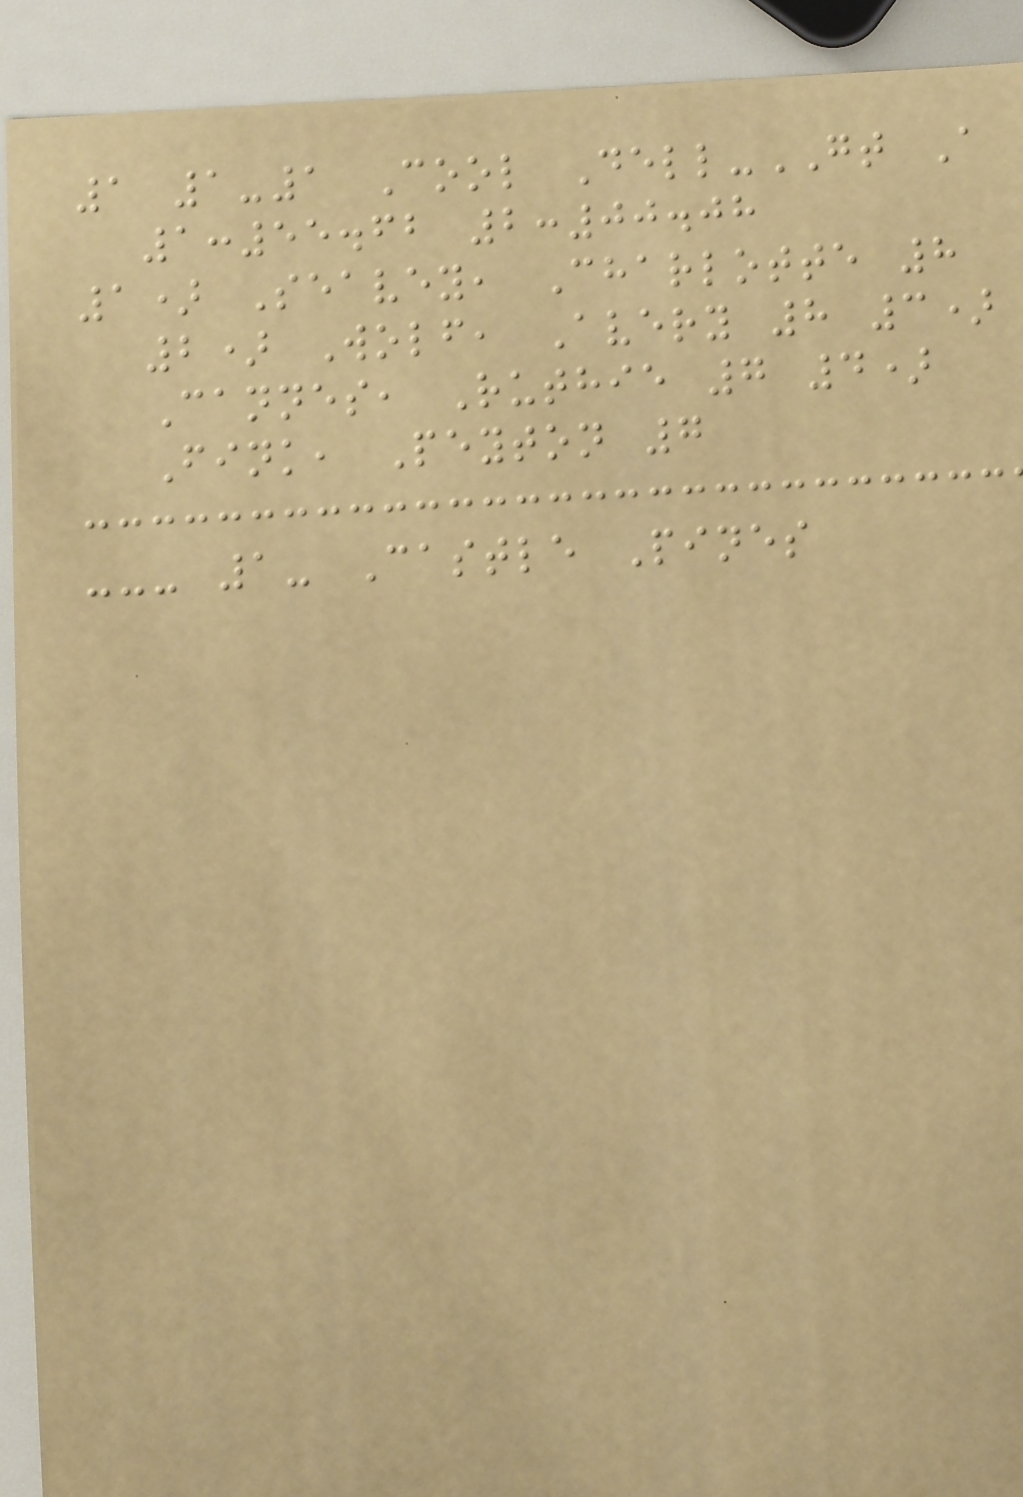1 1-1 Cool Dell-GT A
1:55.62 2:00.08
1) Seavey, Charlotte 8
2) Wolf, Avery 8 3)
Cannes, Ruthie 7 4)
Fink, Peyton 7
--- 1- Castle Pines
